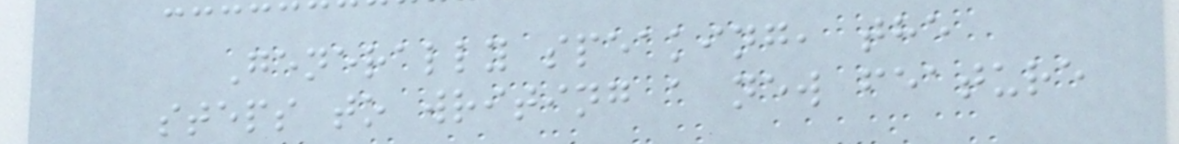Generally speaking, the
steps to writing a new feature
